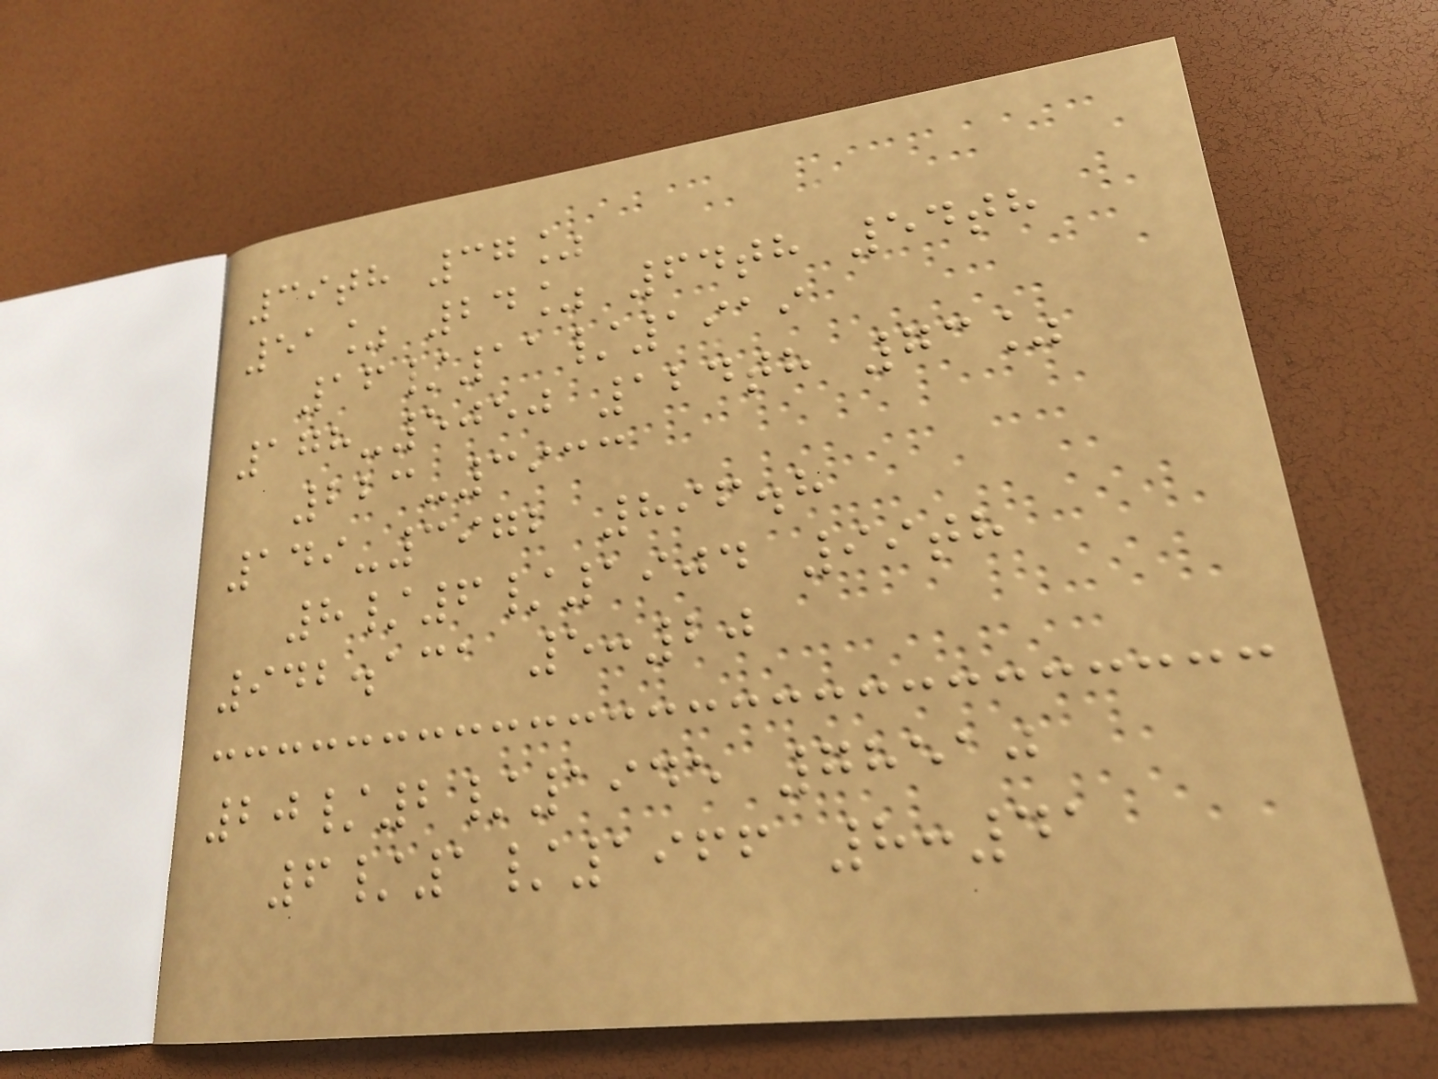39th 37%
51% 24% 64th 54th
16/11/1919
178-5050 124th 73%
223-3933
149-3972 896.8
8/6/1904 99th
942.131 5:20
20/2/1945 78510
6/1/1966 8:41
